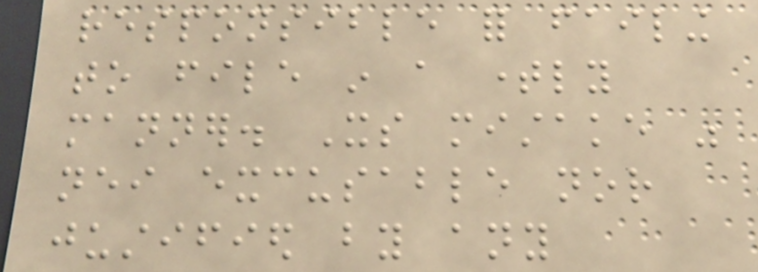responsible for failing
to file in a timely
manner. Its mistake was
neither excusable nor
justified by any
